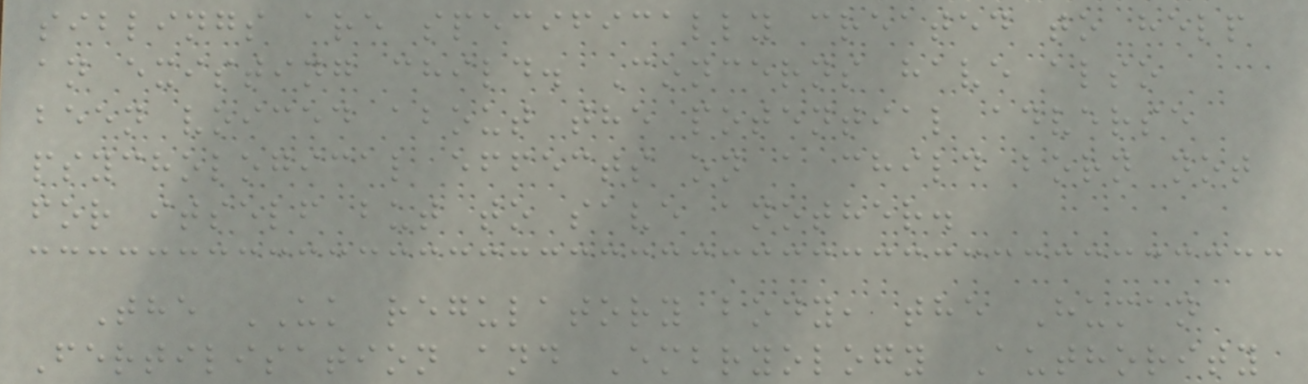siblings are specifically created to help
an existing child. Concerns have also
been voiced about the potential adverse
psychological effects on a child born not
for itself but to save another.
The UK regulatory body, the Human
Fertilisation and Embryology Authority
